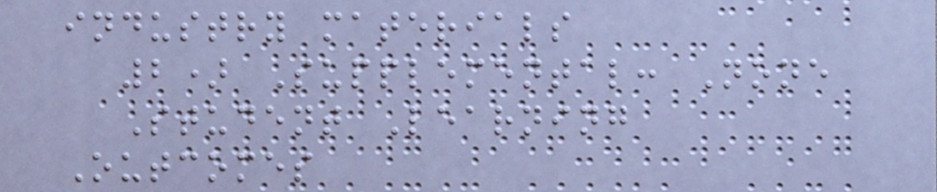industry materials
2) Supplemental: None
Student Learning
Outcomes
